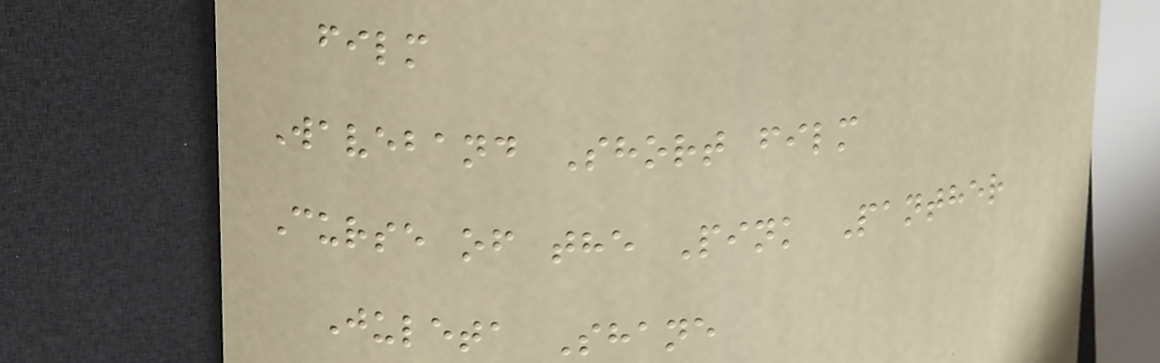film
Waveband Short film
Curse of the Pink Panther
Juleta Shane
